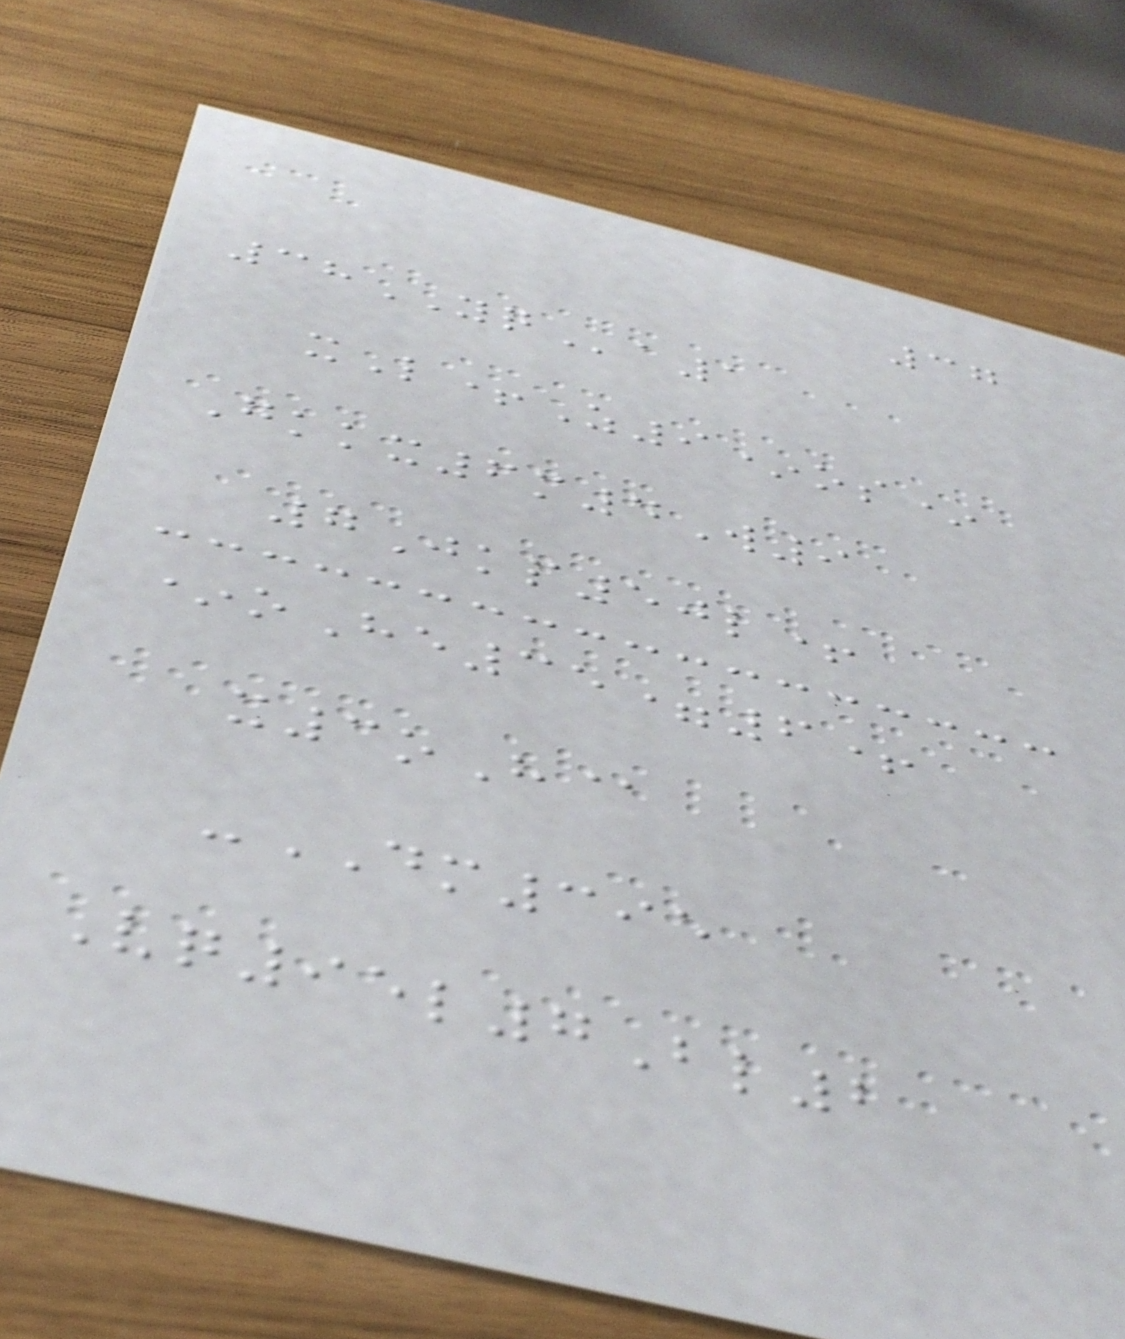37
38YQa1
xL+Z9*os*
Gkkx6m4W9
7Jkp50l+
*oHe35=6+
x3oH@
-DM395
Vq95l7Bl2
